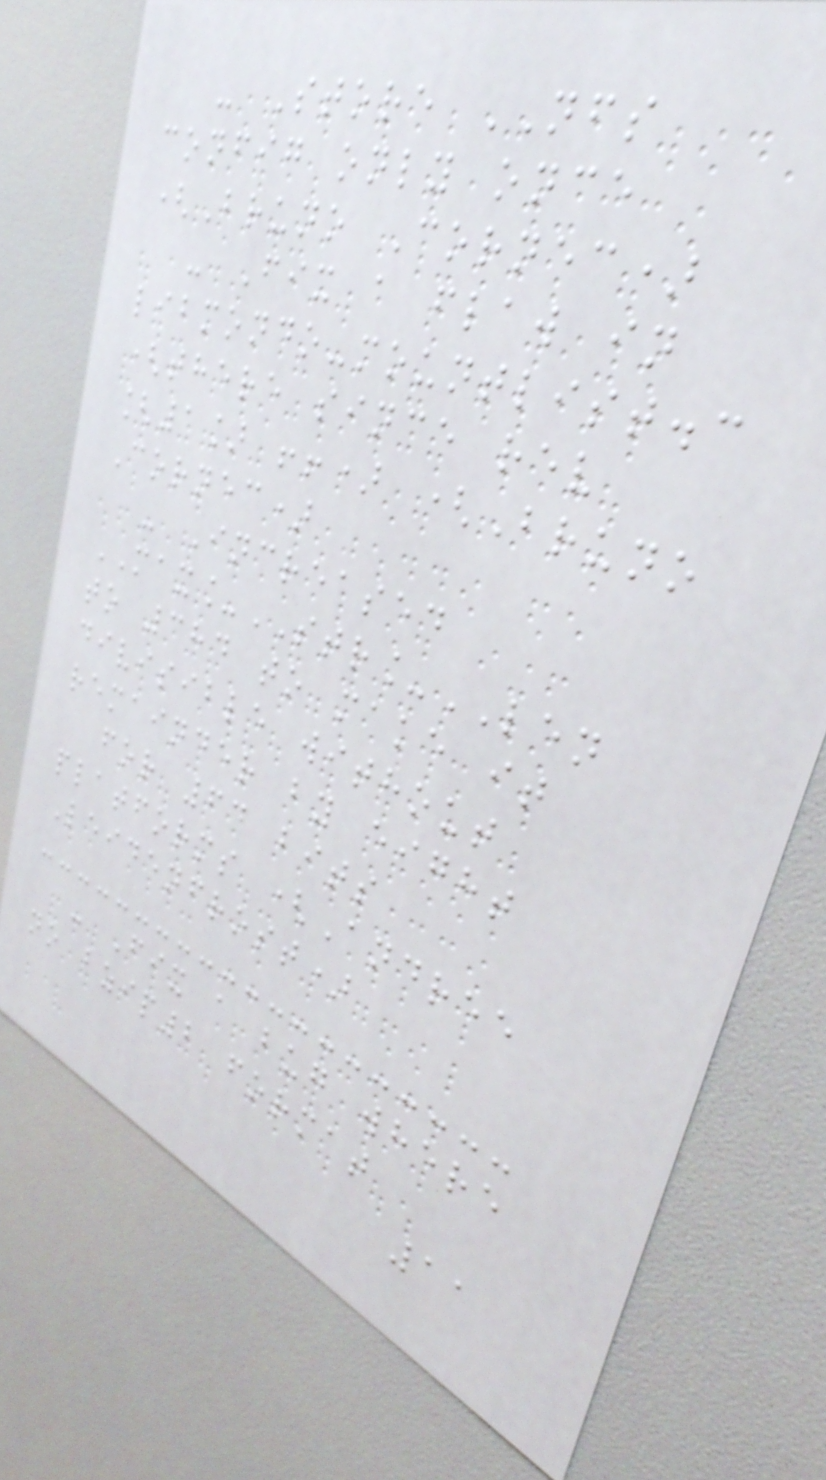- Store NFS
config only once
(Bruno Cornec)
- Fix a flaw in
libmondo-mountlist.c
(there since rev
[1] !!) (Bruno
Cornec)
- Increased
MAX_STR_LEN
to 384 to make it
divisible without
remainder by eight
for 64 bits
platforms (Andree
Leidenfrost)
- Fix a bug where
no bzip2 format
11
